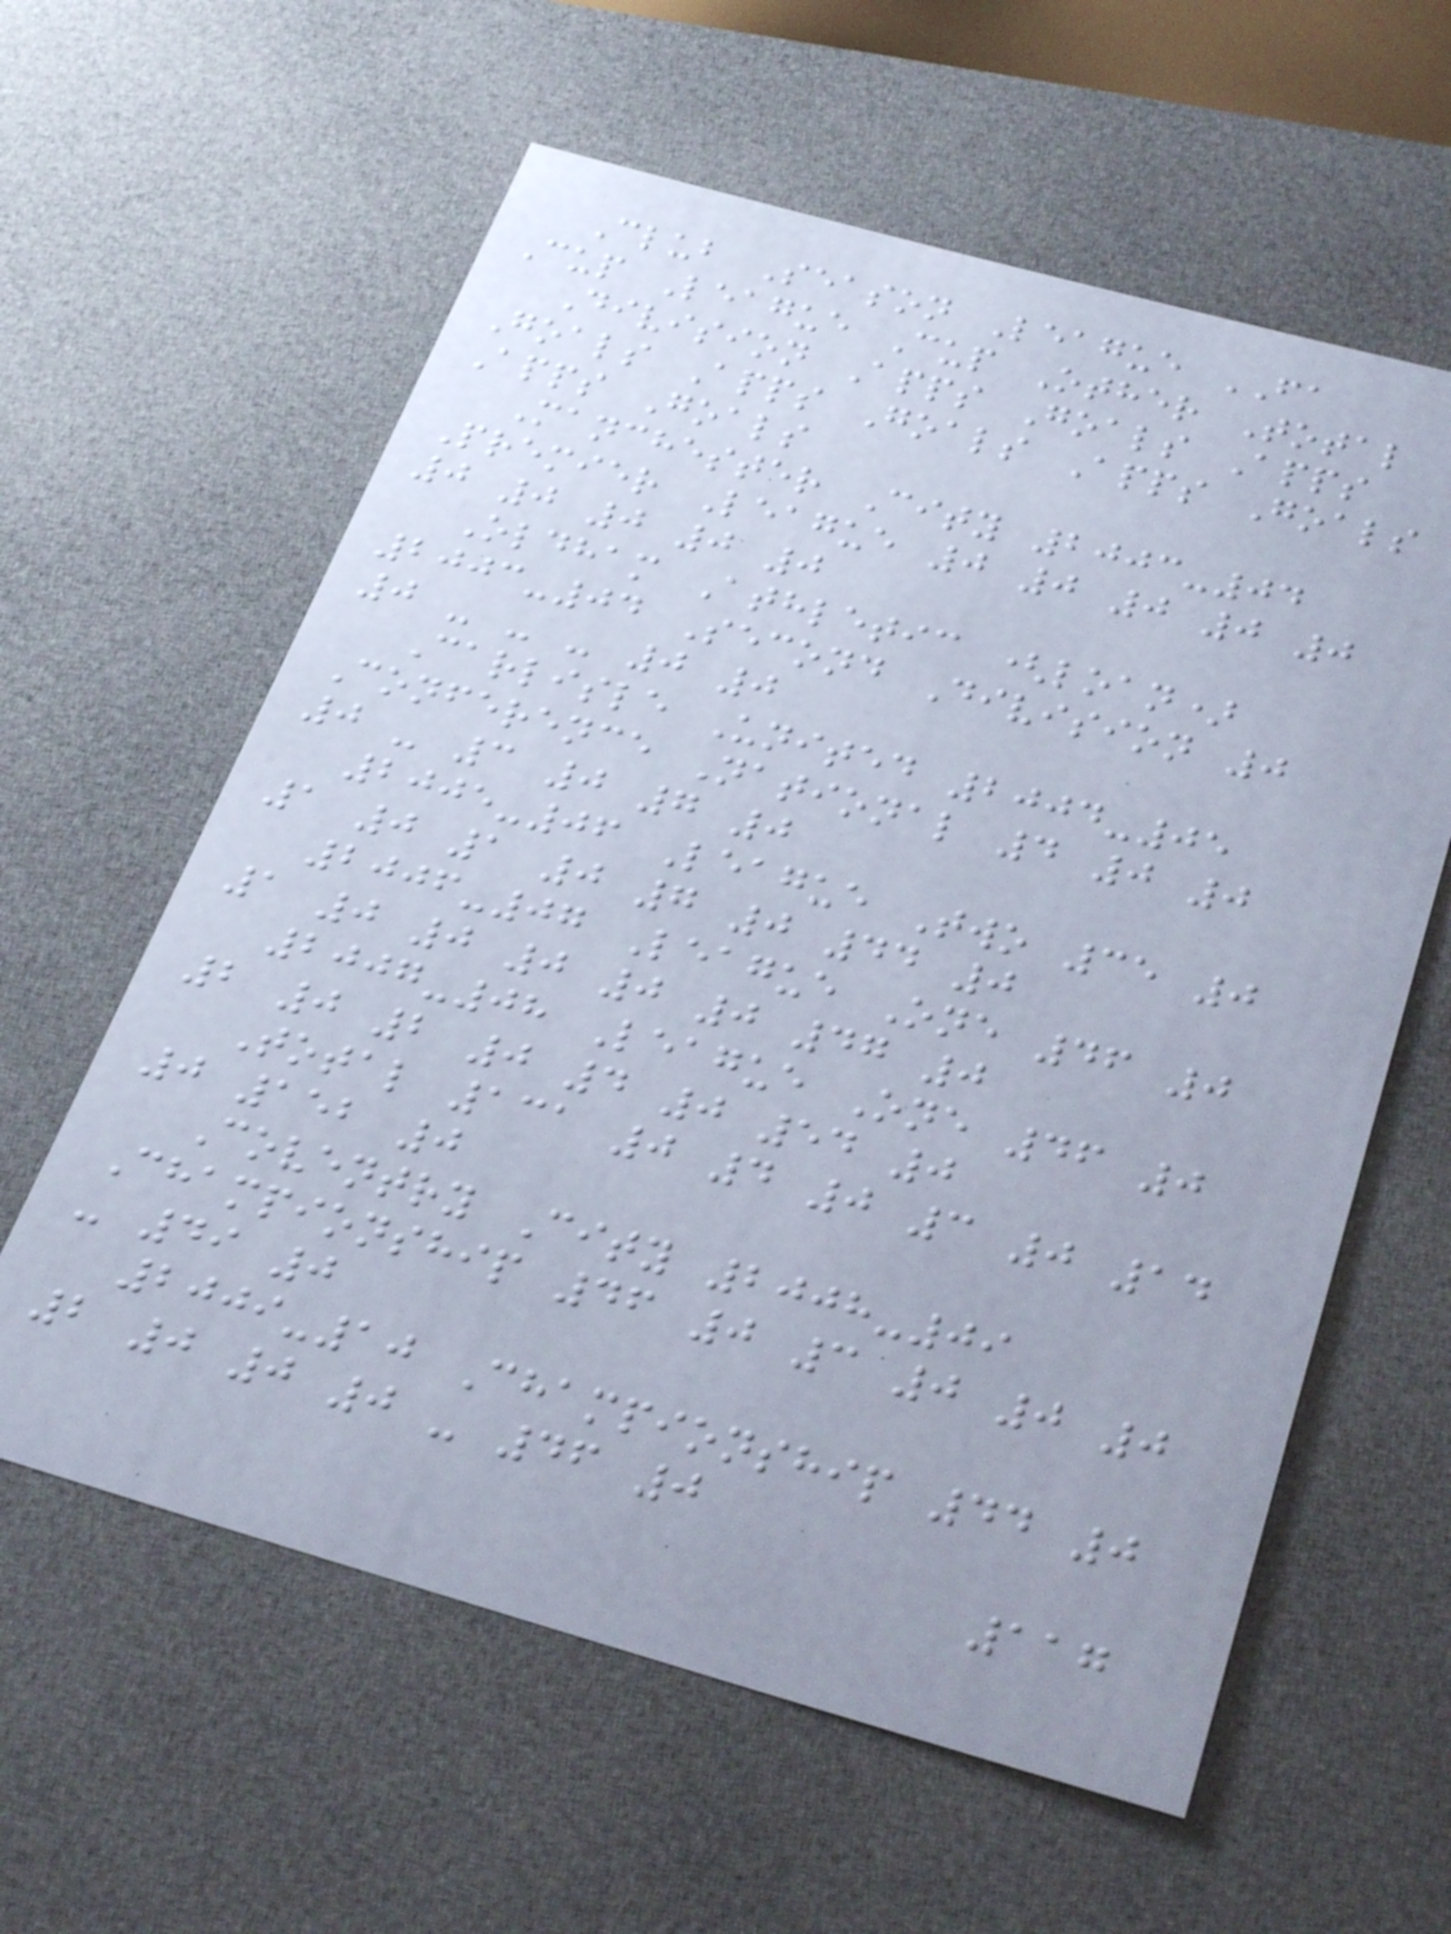Club Season League FA
Cup League Cup Other Total
Division Apps Goals Apps
Goals Apps Goals Apps Goals
Apps Goals
Manchester City 2003-04
Premier League 0 0 0 0 0
0 0 0 0 0
Oldham Athletic (loan)
2003-04 Second Division 0
0 - - - 0 0
Carlisle United 2004-05
Conference National 4 0 0
0 - 3 0 7 0
2005-06 League Two 35 0
1 0 1 0 7 0 44 0
2006-07 League One 46 0
1 0 0 0 0 0 47 0
2007-08 League One 46 0
2 0 2 0 4 0 54 0
Total 131 0 4 0 3 0 14
0 152 0
Coventry City 2008-09
Championship 46 0 3 0 0 0
- 49 0
2009-10 Championship 44 0
2 0 0 0 - 46 0
117
